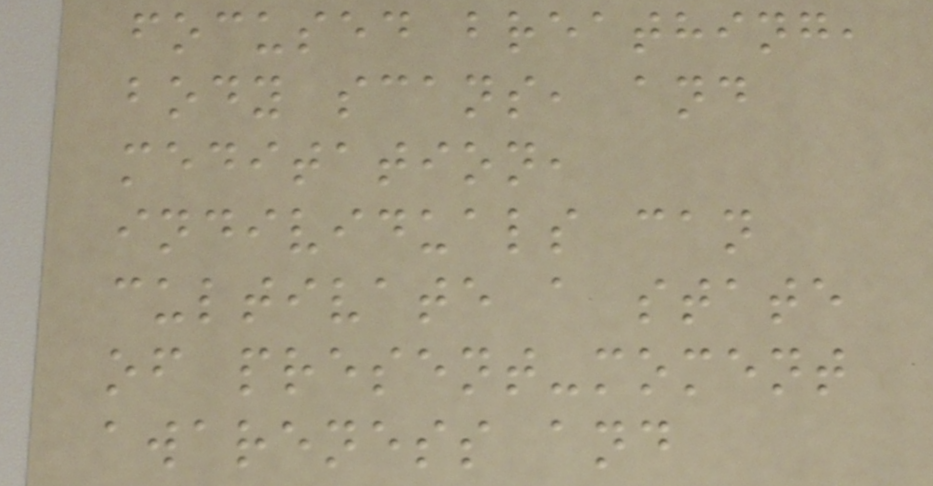focused breathing,
body scans, and
meditation,
individuals can
cultivate a state
of present-moment
awareness and
